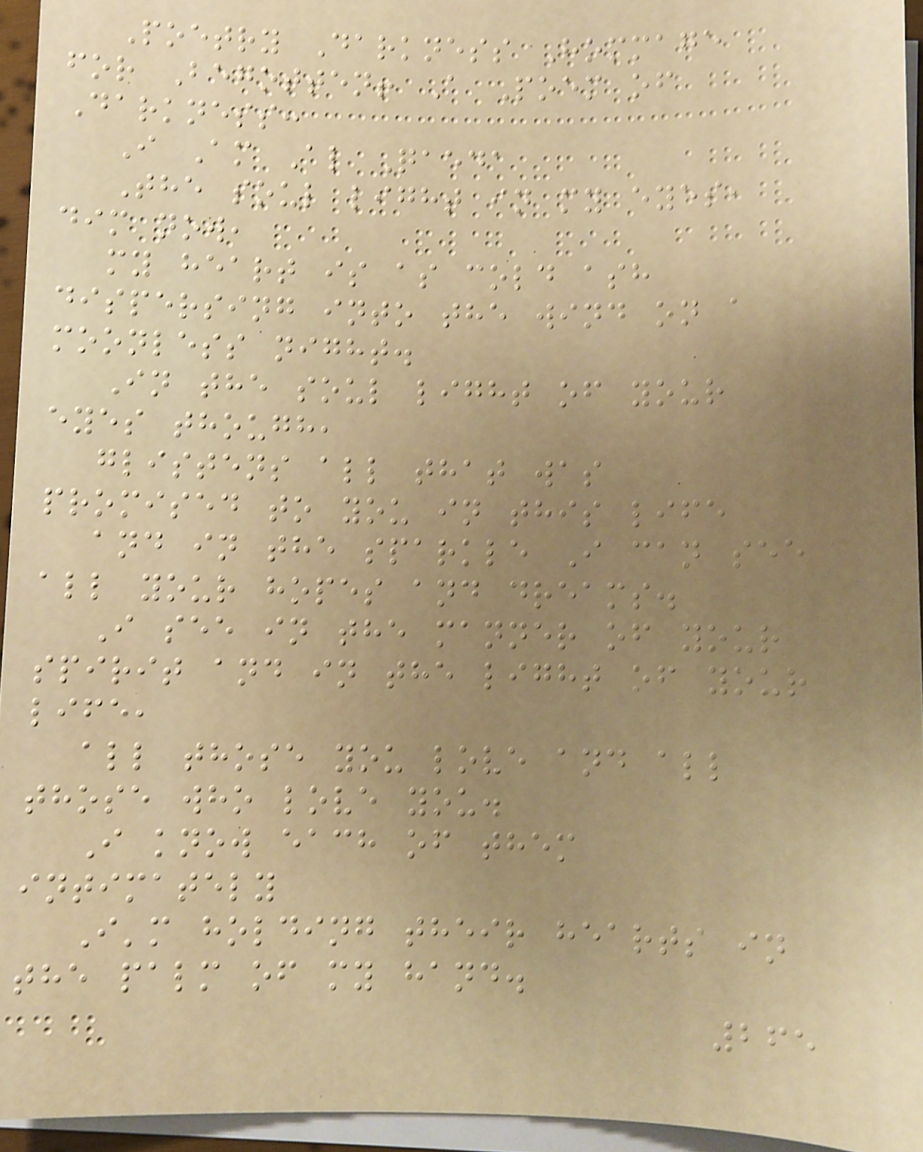Poetry Darkness Hommage
for Begotten! A Poem of
Darkness:
I Am Al Qaeda
The soul light in my eyes,
dim now,
my heart is as cold ash
dispersing into the wind on a
moonless night.
In the soul light of your
eyes though,
glistens all that was
promised to you in this life
and in the sparkle I can see
all your hopes and dreams.
I see in the manner of your
spirit and in the light of your
life,
all those you love and all
those who love you.
I know each of them
intimately
I'm holding their hearts in
the palm of my hand.
265
